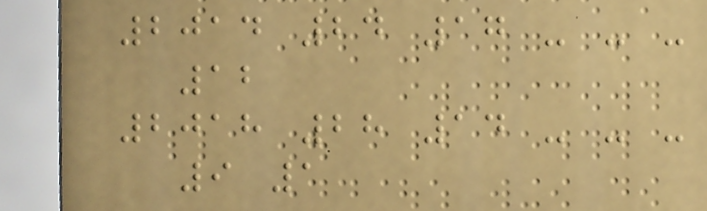2014 24 17 - - -
12
2018 28 14 - - -
9 1
